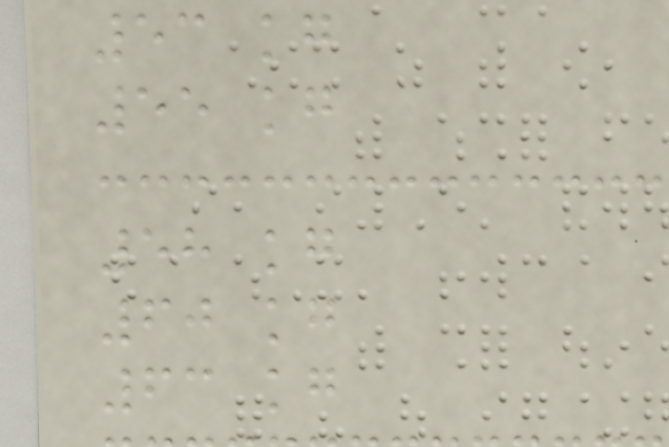53 kg
55 kg
58 kg
60 kg
63 kg
